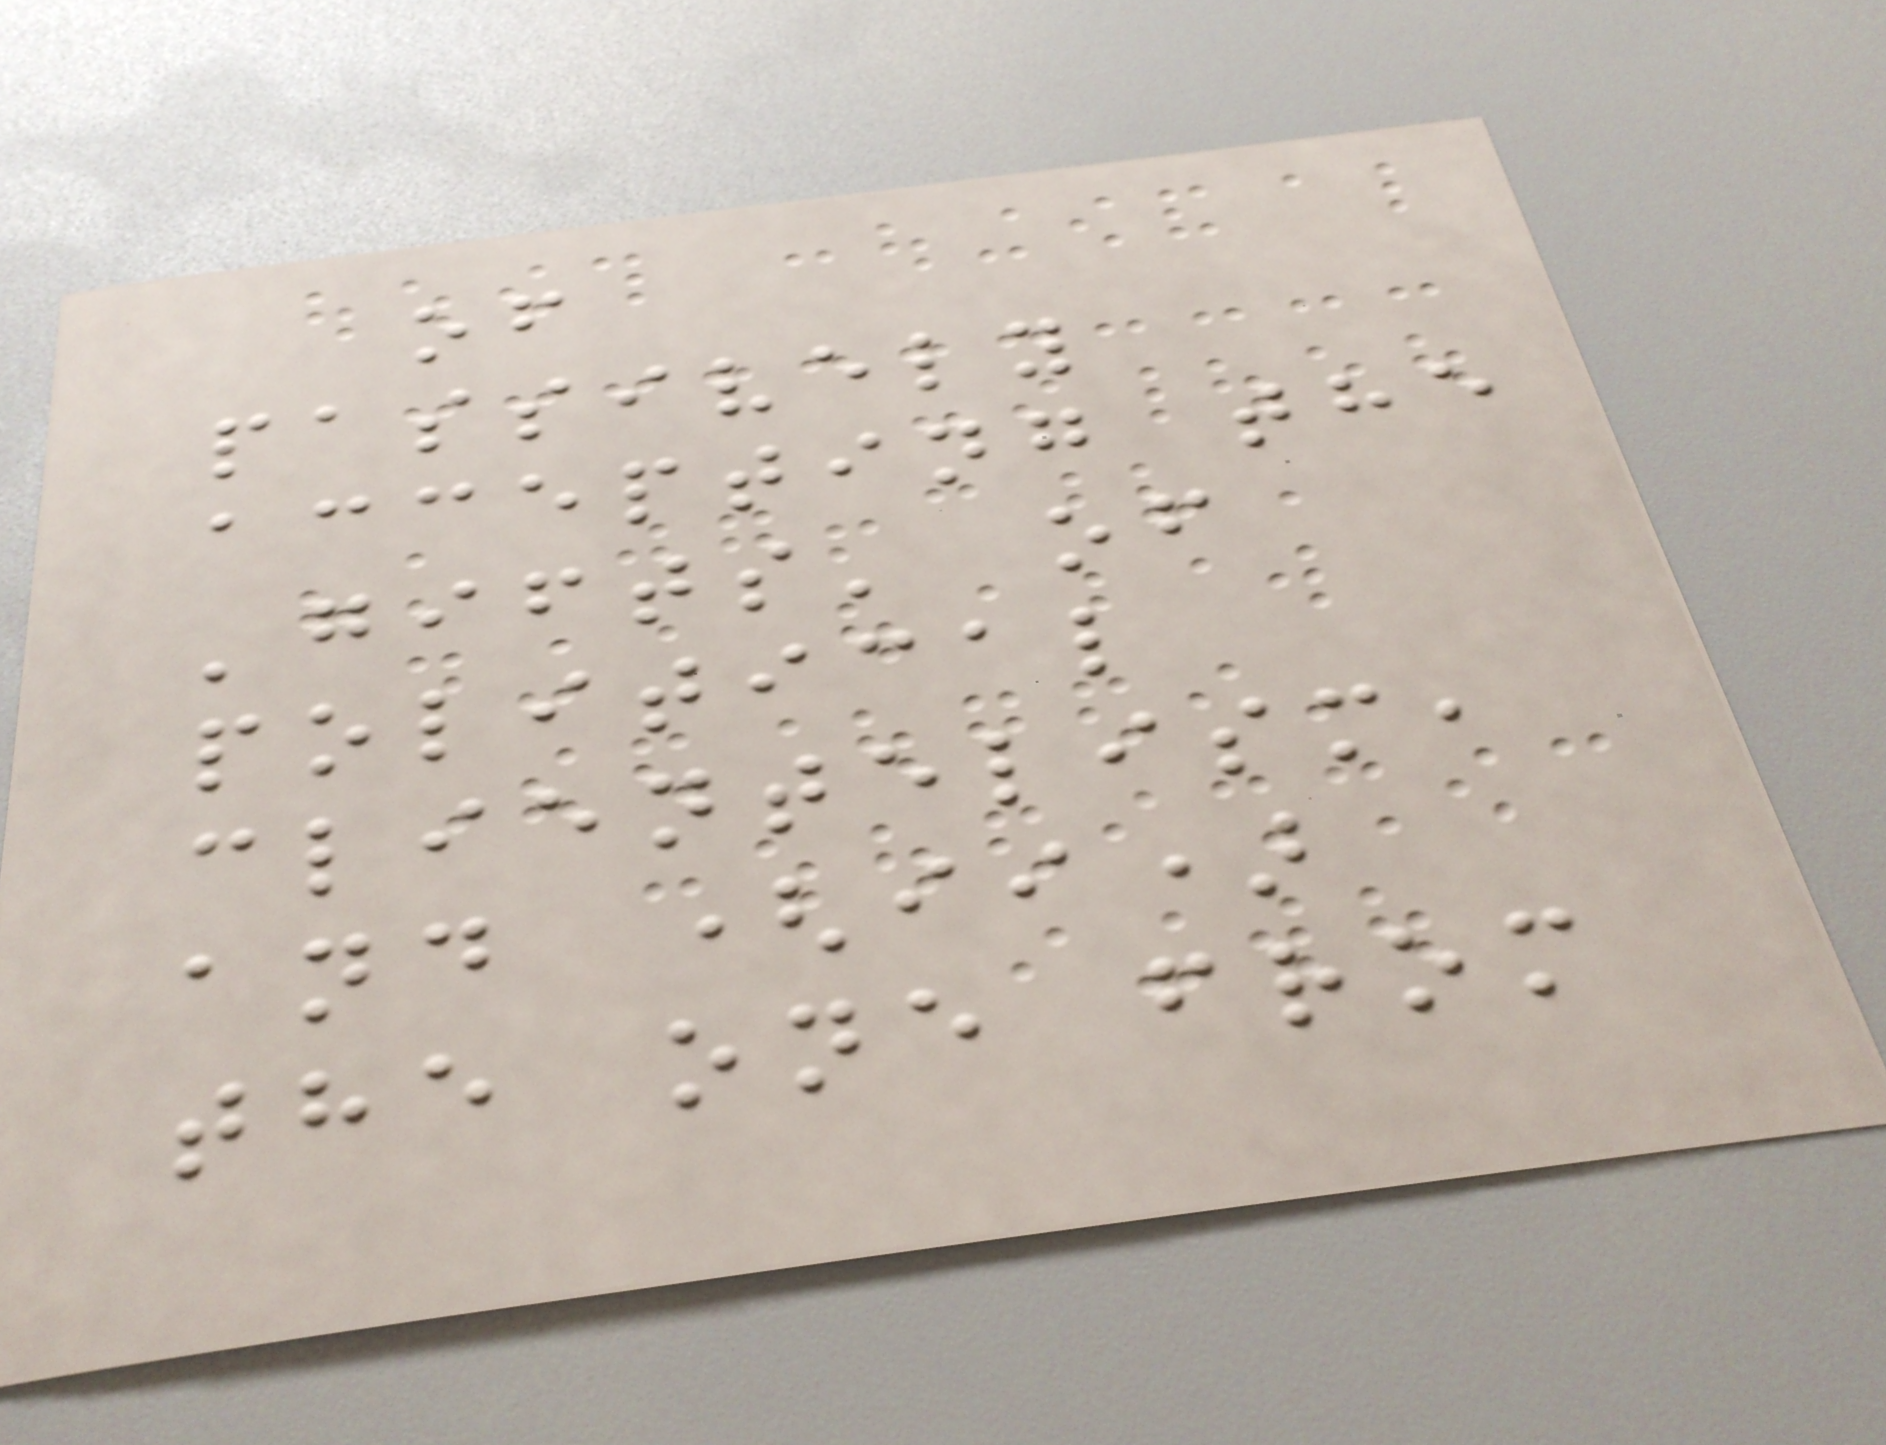of
passively
accepting the
'gifts' of
political
clientelism,
and (ii)
the one from
